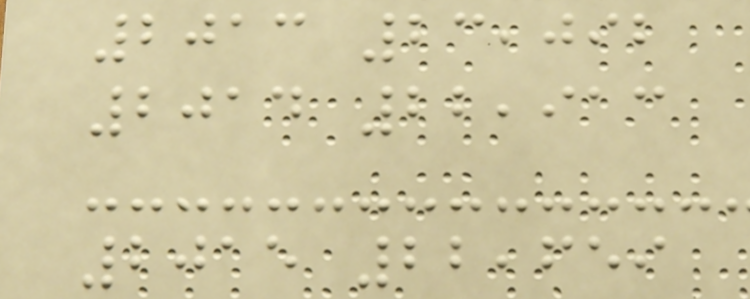2013 23,092
2014 22,913
2015 22,659
